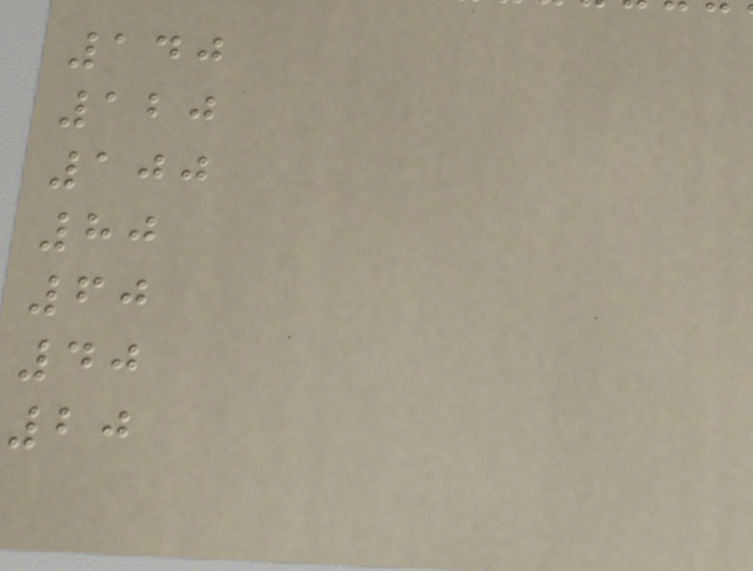140
120
100
80
60
40
20
